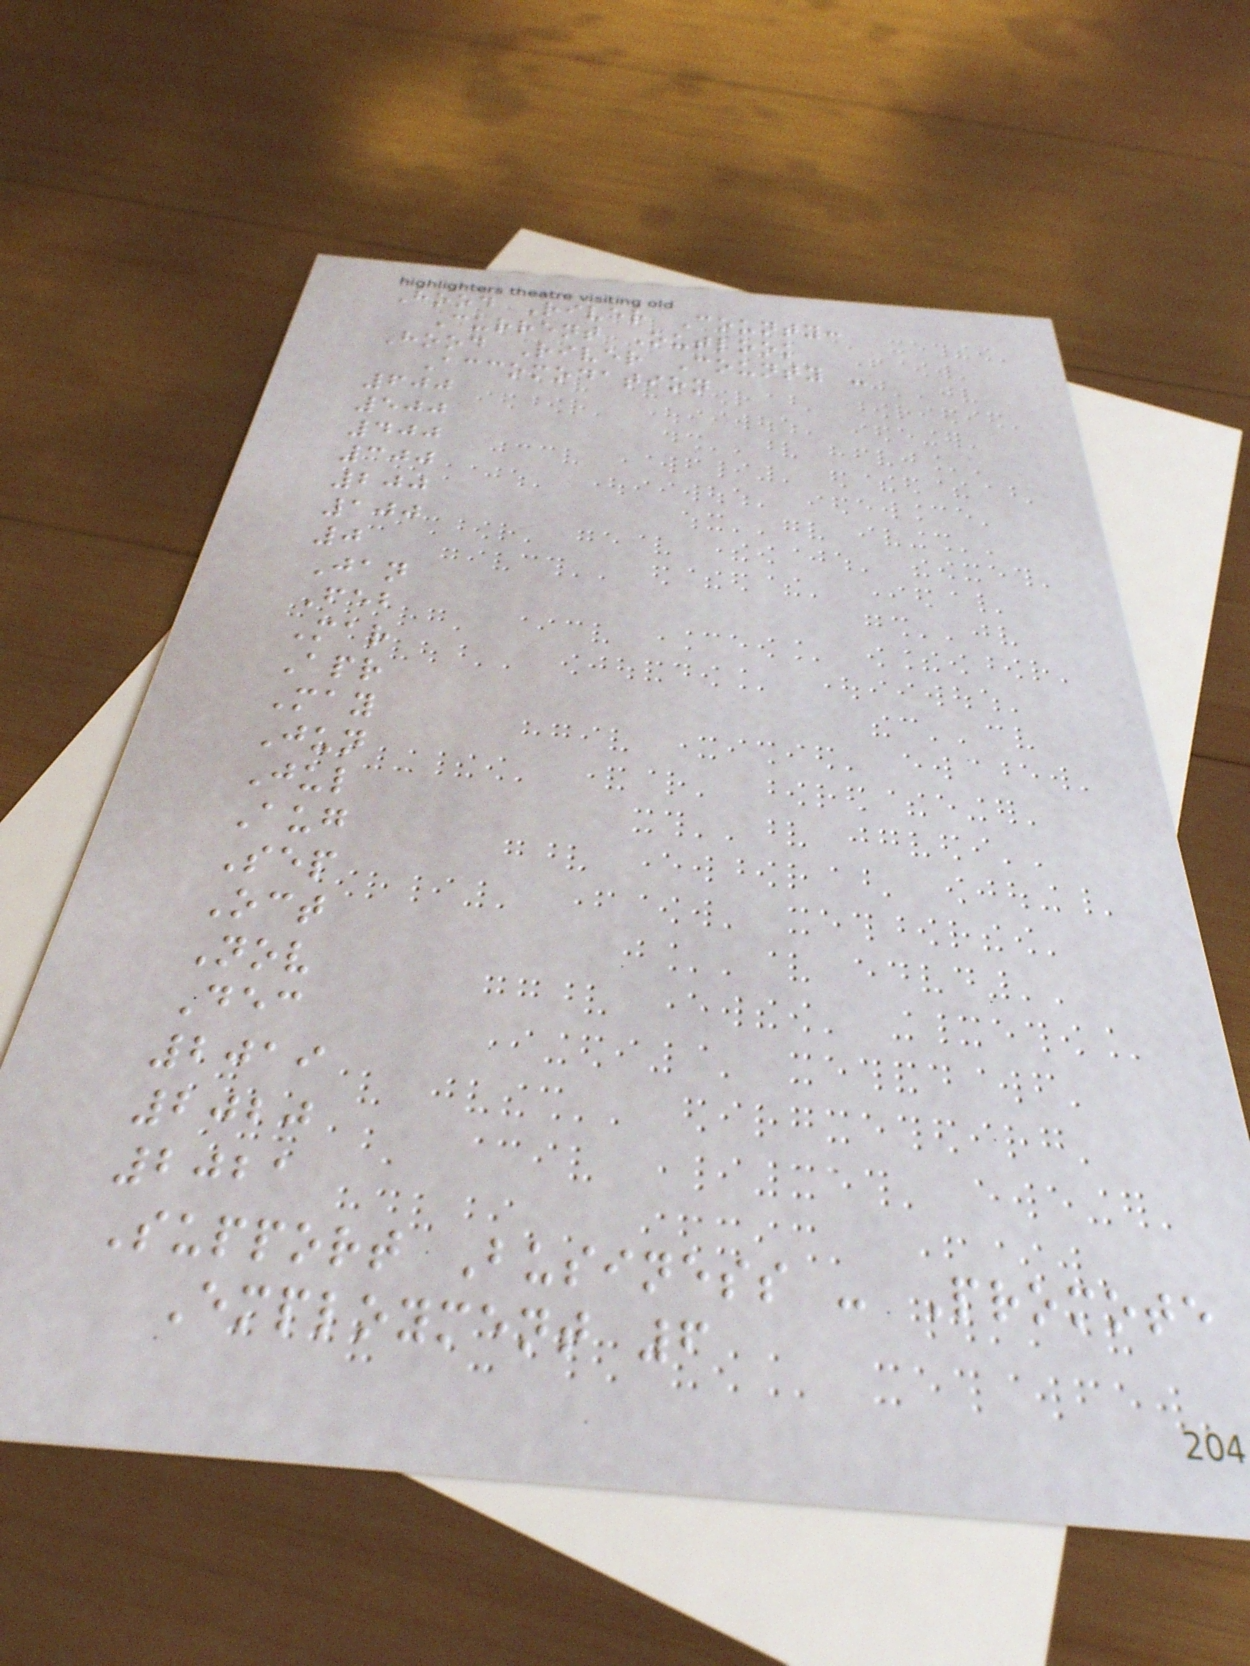Hood River County:
Current Outlook
Hood River County -
Accomodation
600
500
400
300
200
100
0
Jan
Feb
Mar
Apr
May
Jun
Jul
Aug
Sep
Oct
Nov
Dec
2019
2020
2021
Support Business - Promote
Employment 6
